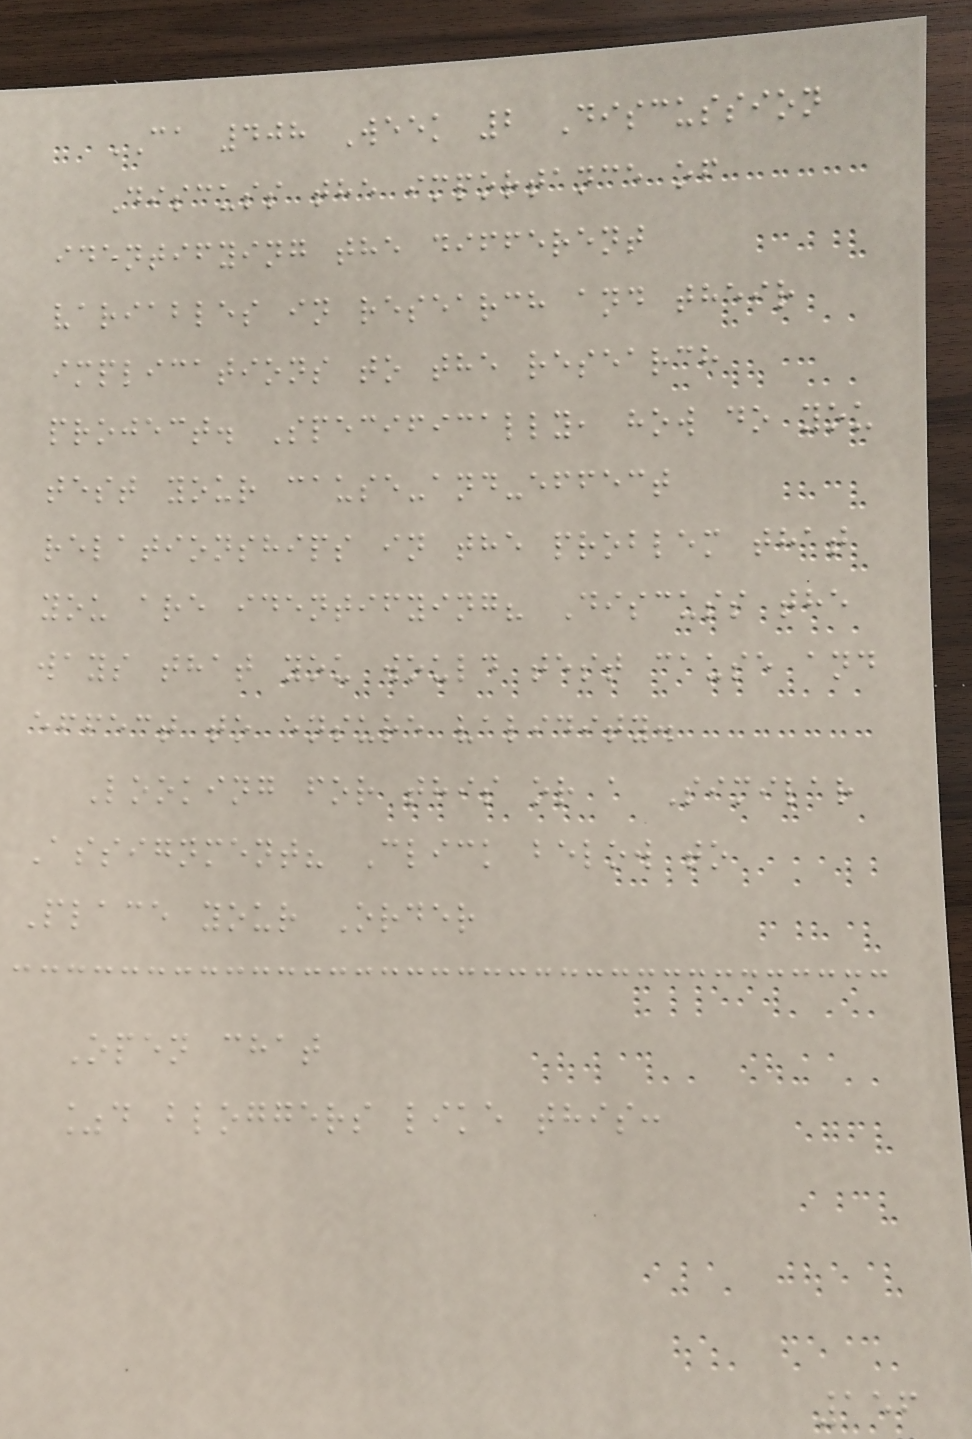CA 408 Week 2 Discussion
Discuss the importance of
identifying the different
variables in research and their
implications to the research
project. Specifically, how do you
test your cause-and-effect
relationships in the problem that
you are identifying? Discuss the
ways that you would test cause and
effect to ensure validity.
Looking for this or a Similar
Assignment? Click below to
Place your Order
Open chat
%d bloggers like this:
156
